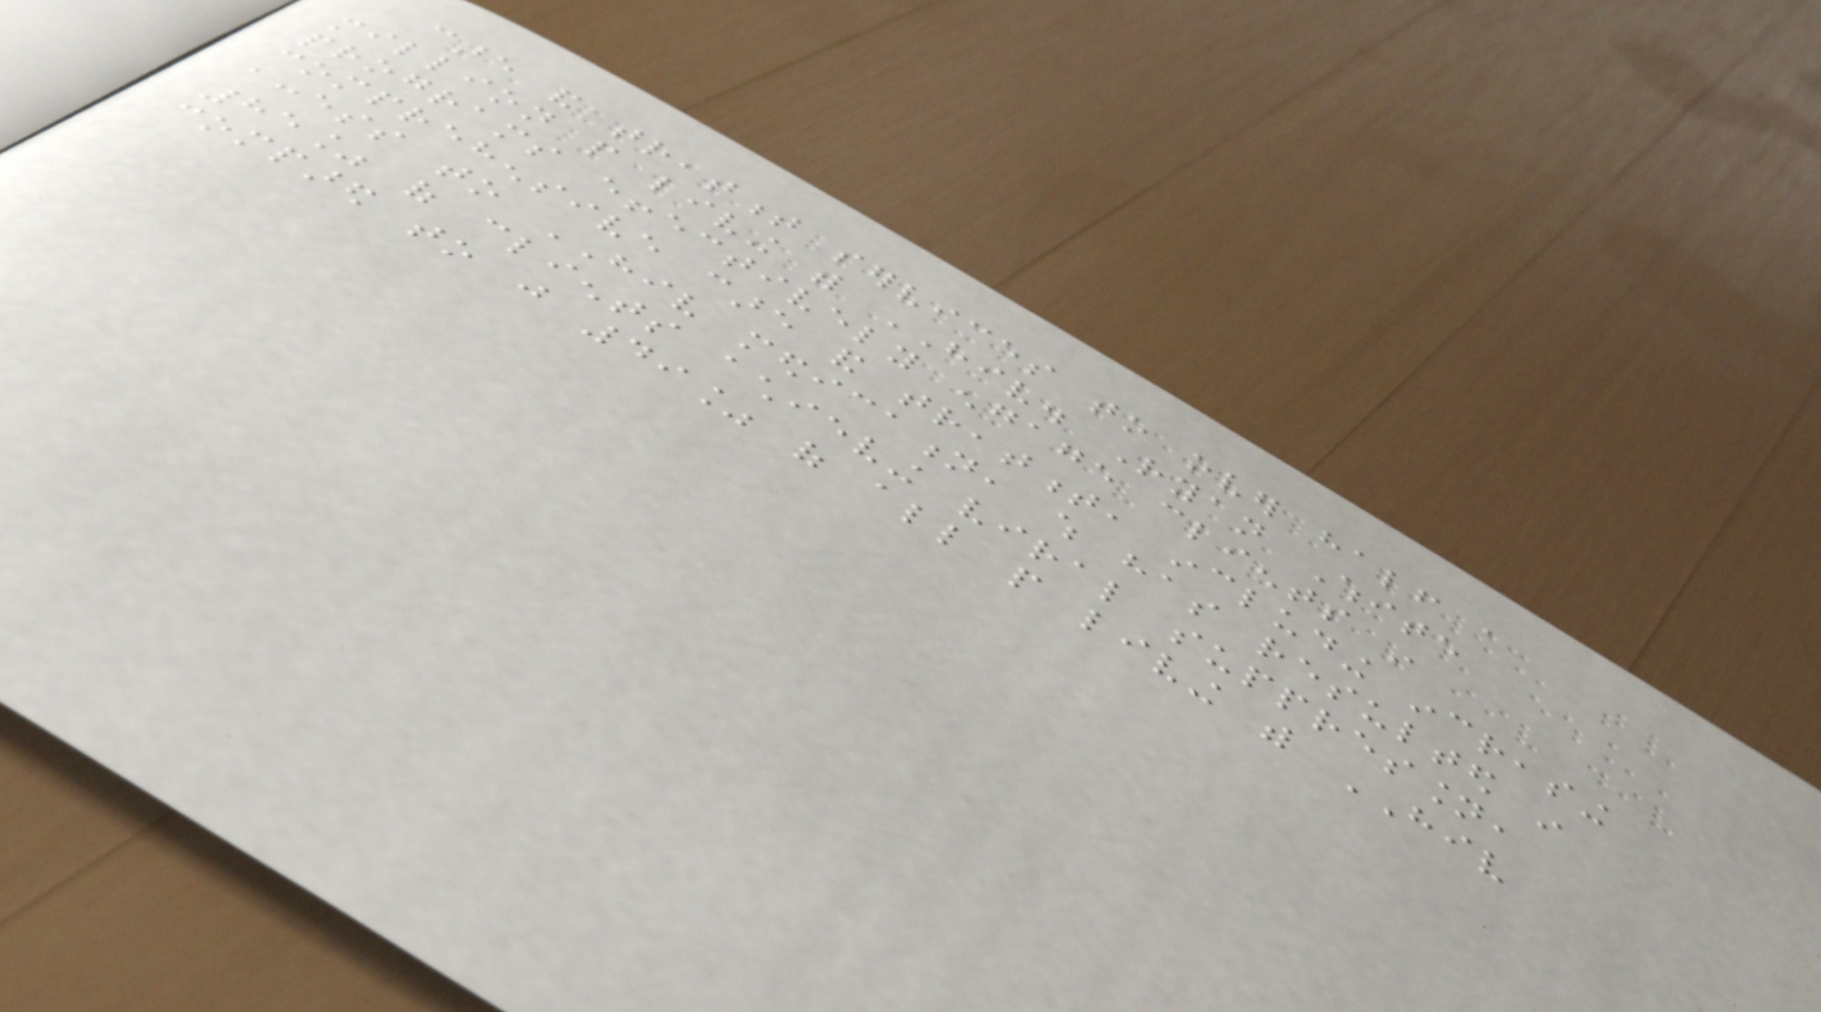care and treatment services to over half a
million people living with HIV. Ryan White
programs effectively engage clients in
comprehensive care and treatment, including increasing
access to HIV medication, which has resulted in
85% of clients achieving viral suppression,
compared to just 49% of all people living with HIV
